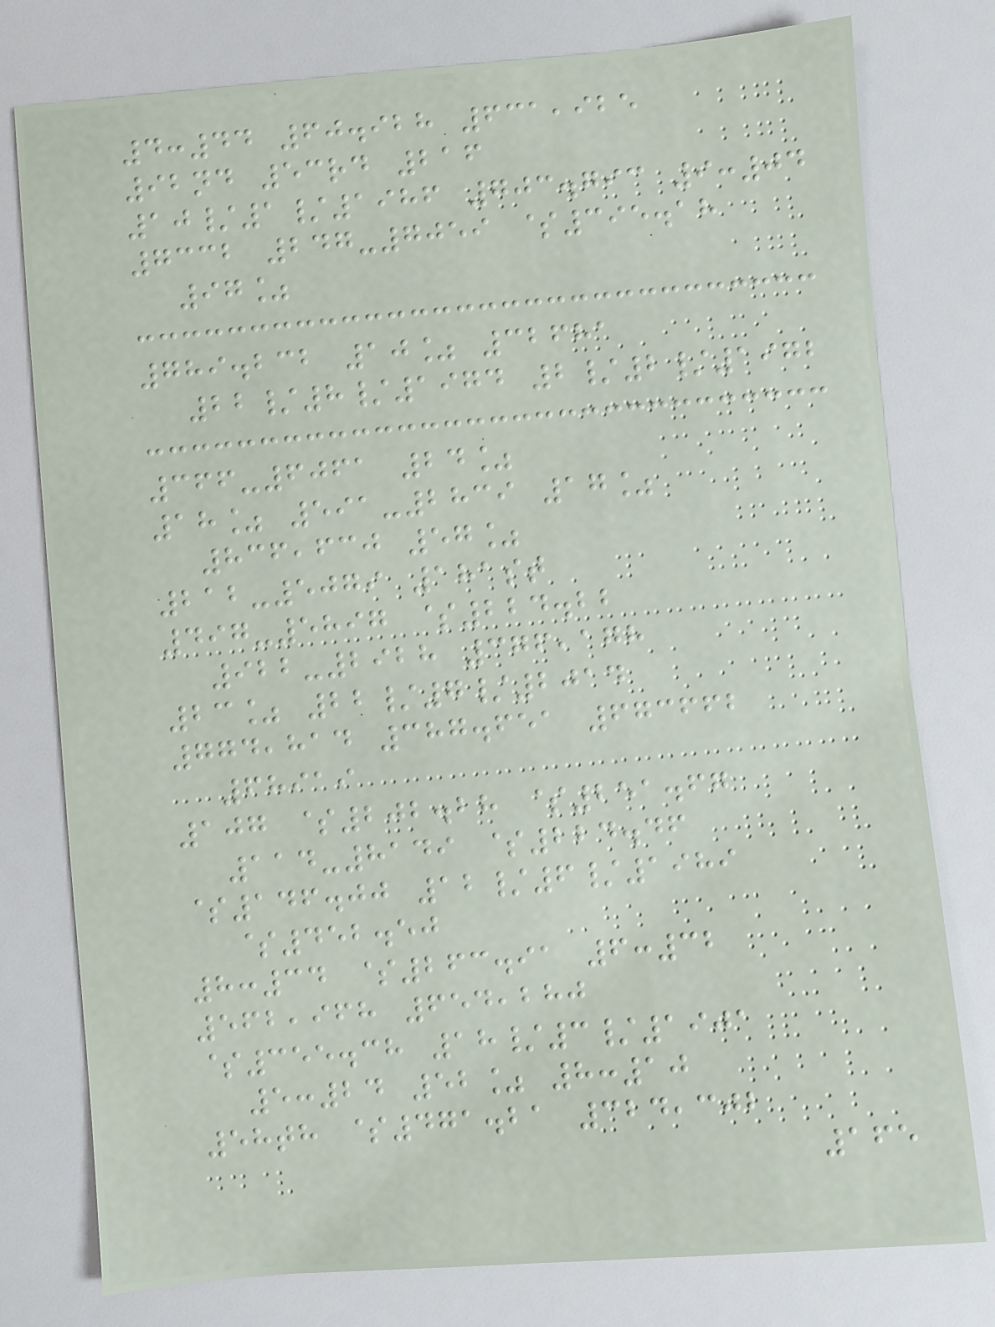4:44 60.928 631,925
92nd 53rd 216
10/1/1986 703.793 9:04
7332 247-7059 $395.18
97%
789.232 10% 32681
22/8/1974 2/2/1972
366-6061 24%
18% 591-2839 17%
836,630 57%
212-5079 181st
497-5897 $224.22
922-2928 376,178
23% 22/7/2014
774,814 387.651 673662
68919
107 $202.28 $251.67
114-8149 $224.46
$146.00 12/6/1989
$452.50
8:34 $263.91 6:32
562,968 654,280
$355.38 18/3/1901
5:24 52% 8:10
58th $471.21 324,302
165
